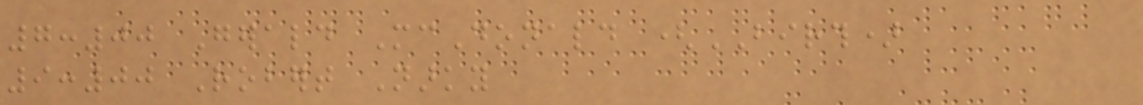7:00 Gerald McDonald (BIRTH)
9:00 Robert Narky
